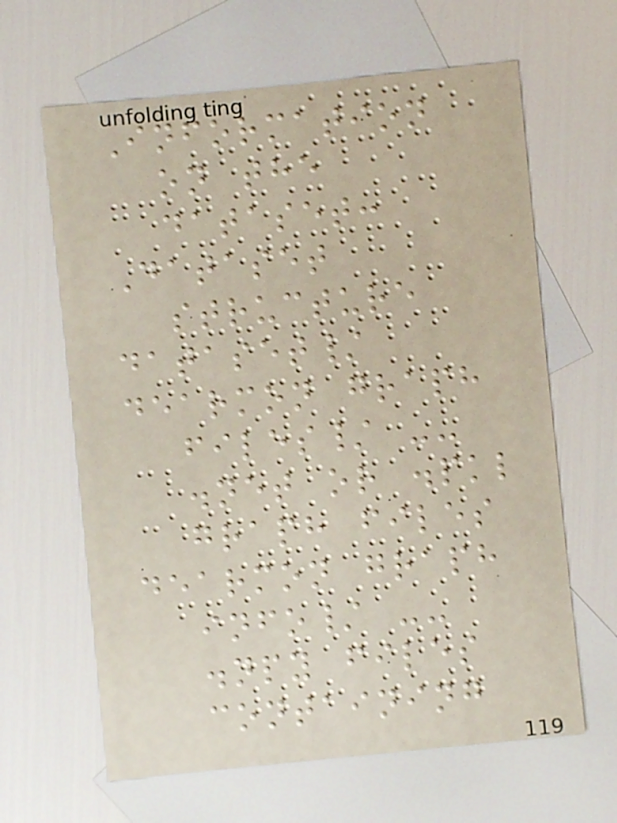Information
on the
dataset:
Dataset
structure
dataset/
dearmon graph
files/ --
.net or .pkl
graph files
dearmon graph
info/ --
.npy files
containing
